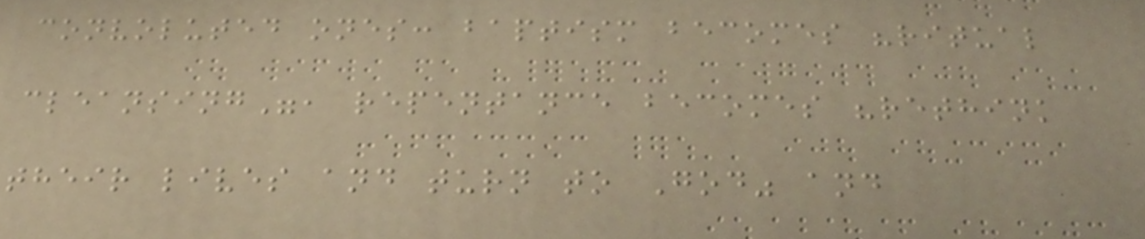convoluted ones: baptism becomes "ritual
cleansing", repentance becomes "rethink
their lives and turn to God" and
